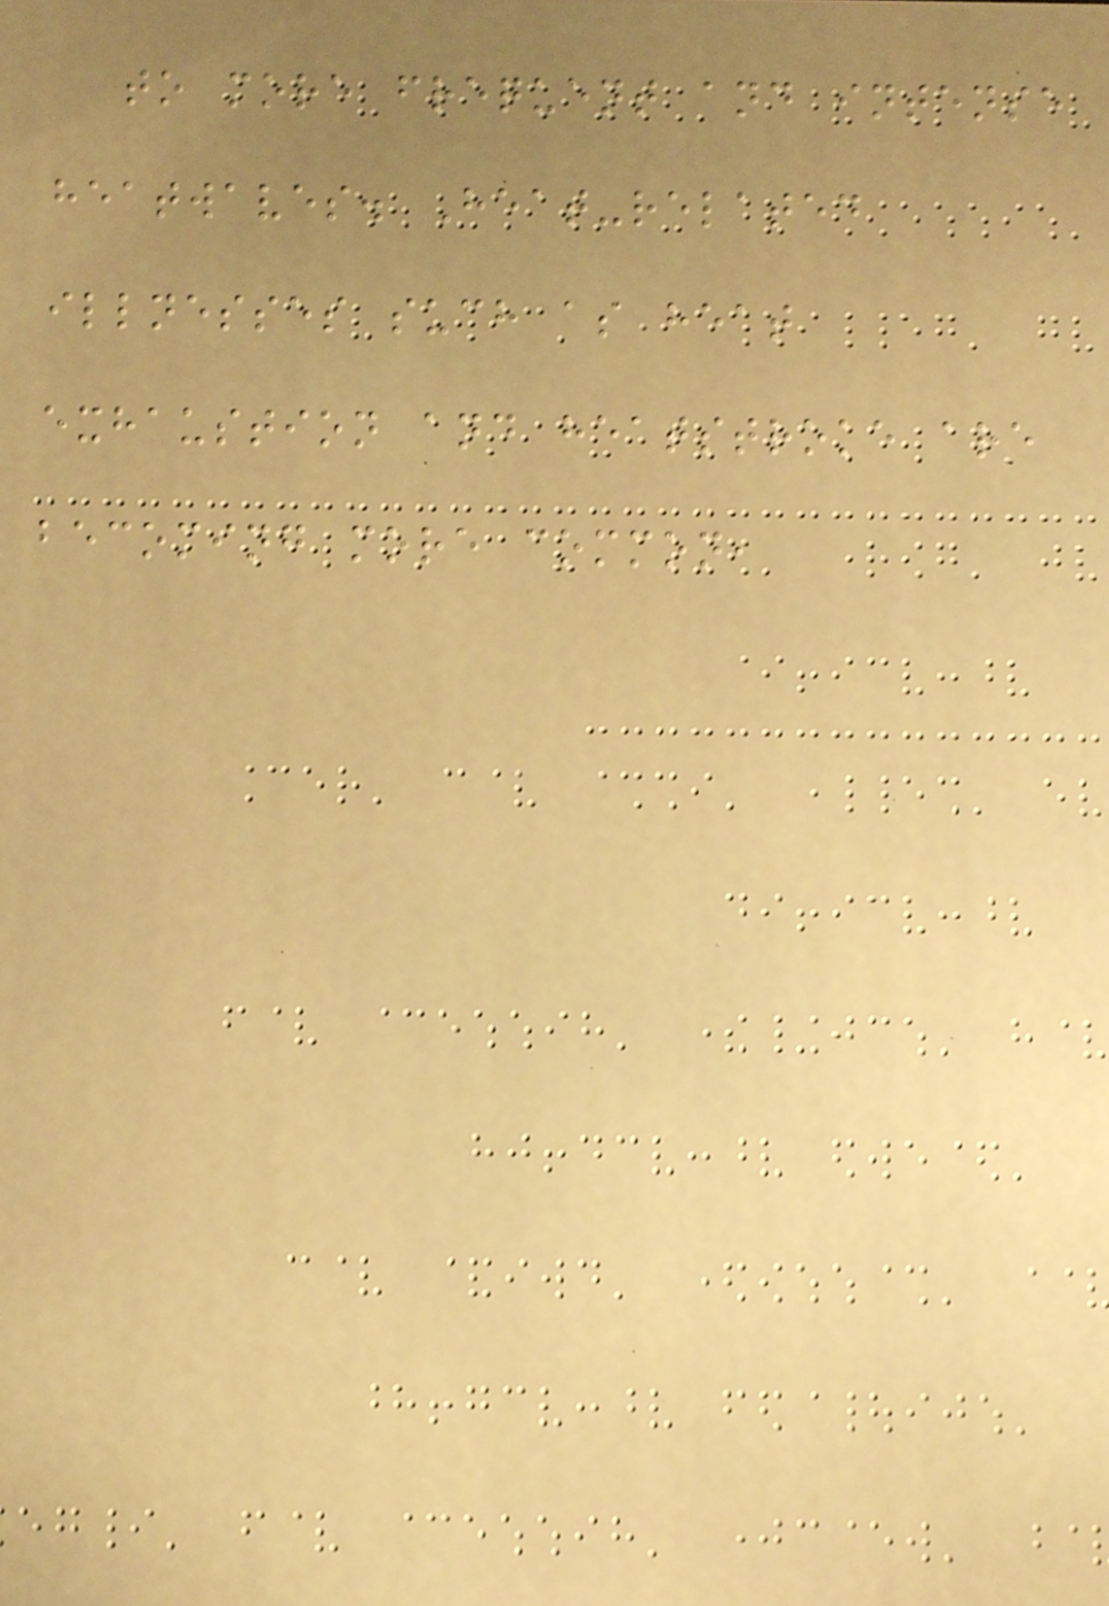to more frequent and intense
heatwaves. Heat-related
illnesses such as heat
exhaustion and heatstroke are
becoming more common,
